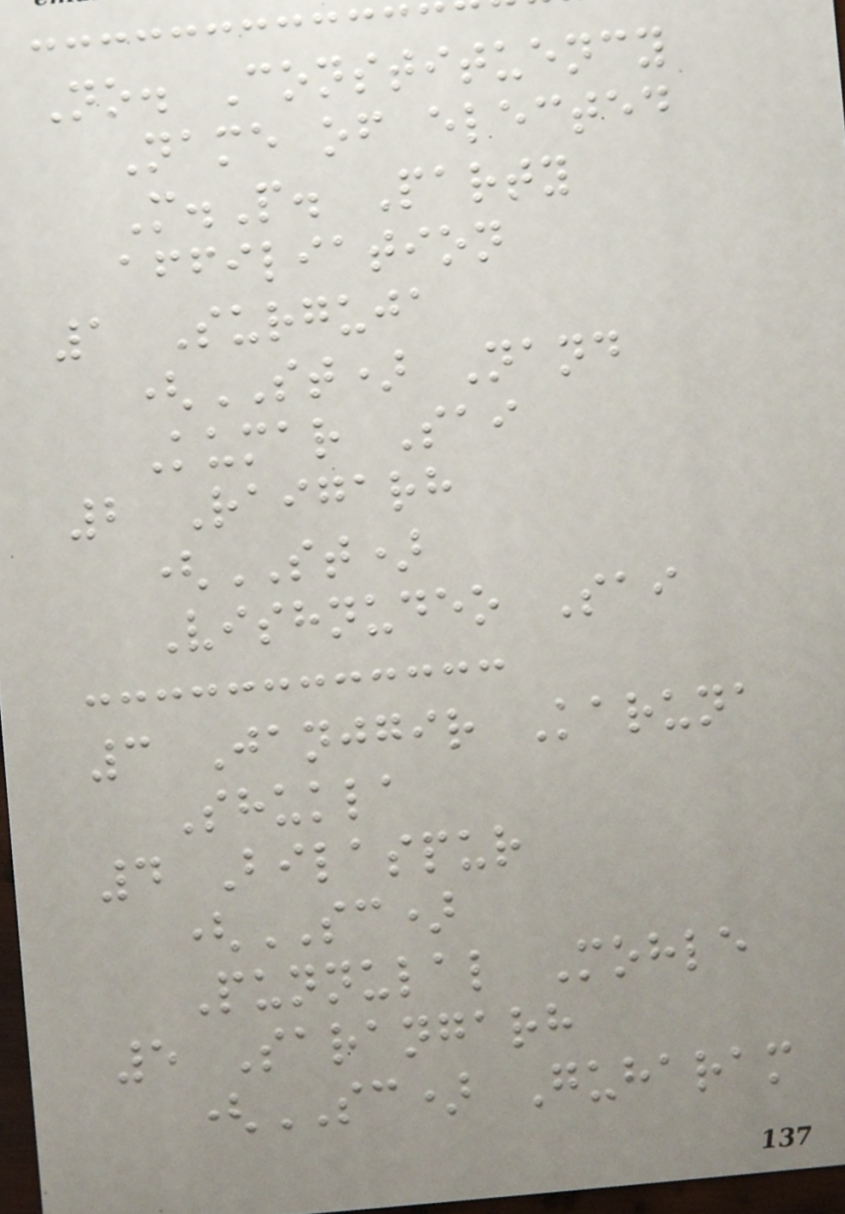No. Constituency
Name of elected
M.P. Party
affiliation
1 Surguja
(ST) Nand
Kumar Sai
2 Raigarh
(ST)
Vishnudeo Sai
3 Janjgir Karuna
Shukla
4 Bilaspur
(SC)
Punnulal Mohle
5 Sarangarh
(SC) Guharam
